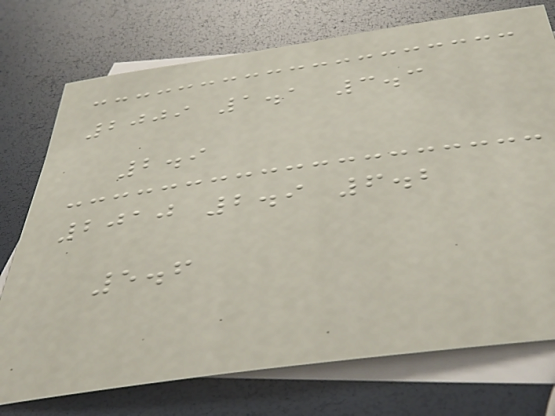2009 1.1 3.3
2.9
2010 2.9 6.2
5.6
